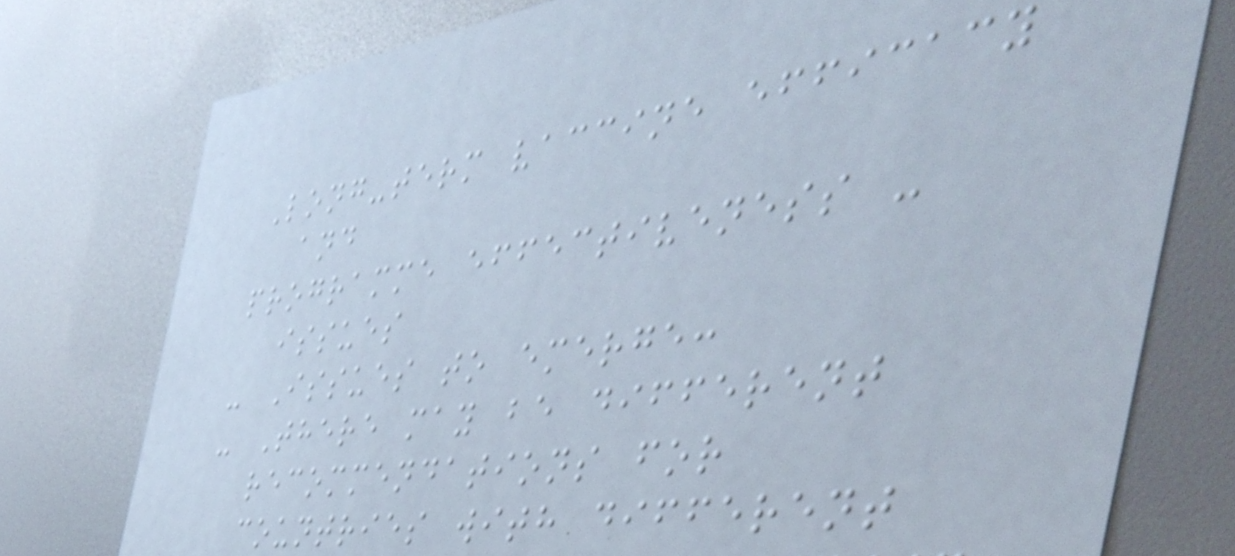Long-term vaccine efficacy
and
programme effectiveness -
issues
- Issues to emerge:
- There may be different
recommendations for
countries with different
